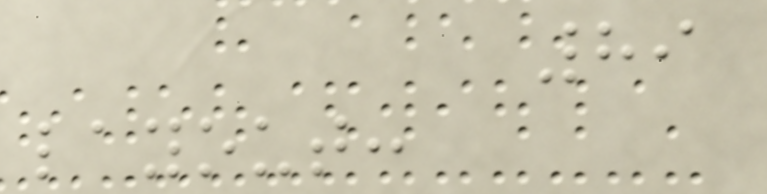89
layout:
